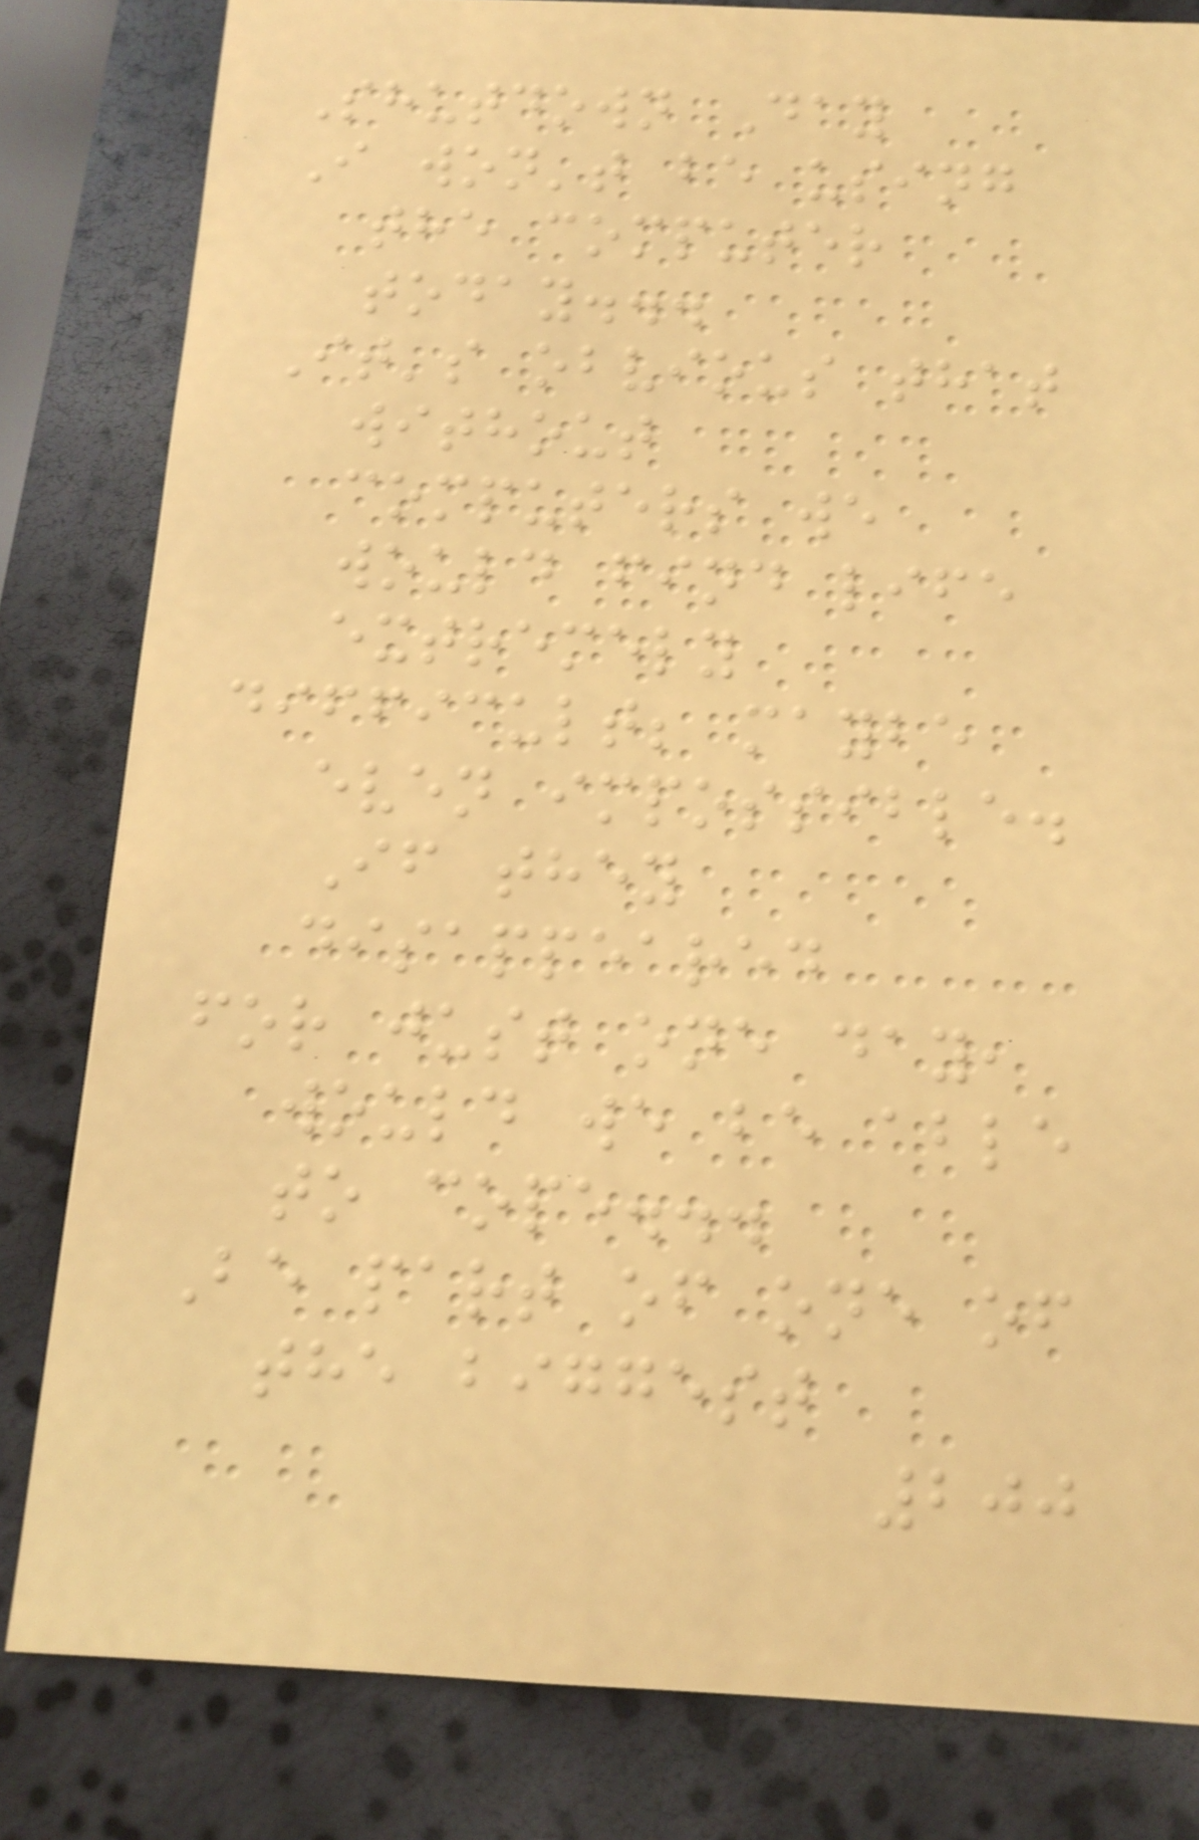Shutdown Day
I won't be using
the computer
today...
It's obvious that
without
computers we
would find life
extremely
difficult; maybe
even impossible.
If they
disappeared
for just one day,
would we be able
to cope...
Be part of one of
the biggest
200
